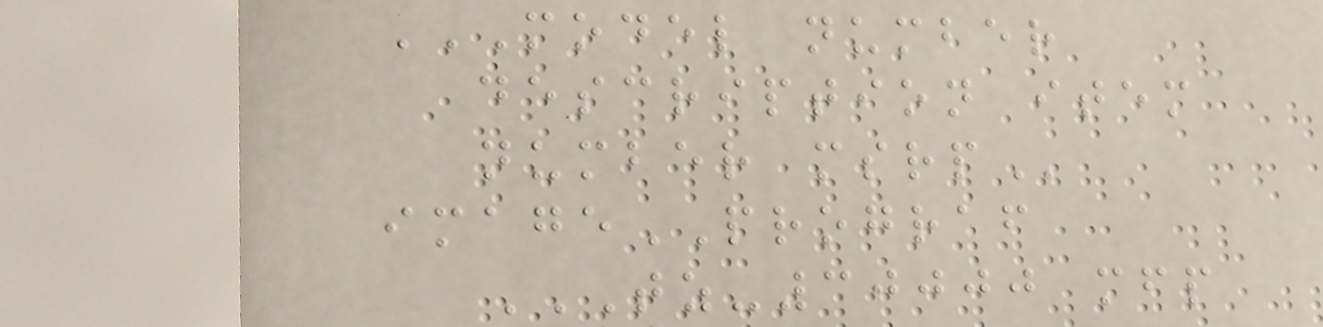MODEL NUMBER
DESCRIPTION ITEM
NUMBER MSRP
imagePROGRAF
TZ-30000 MFP
